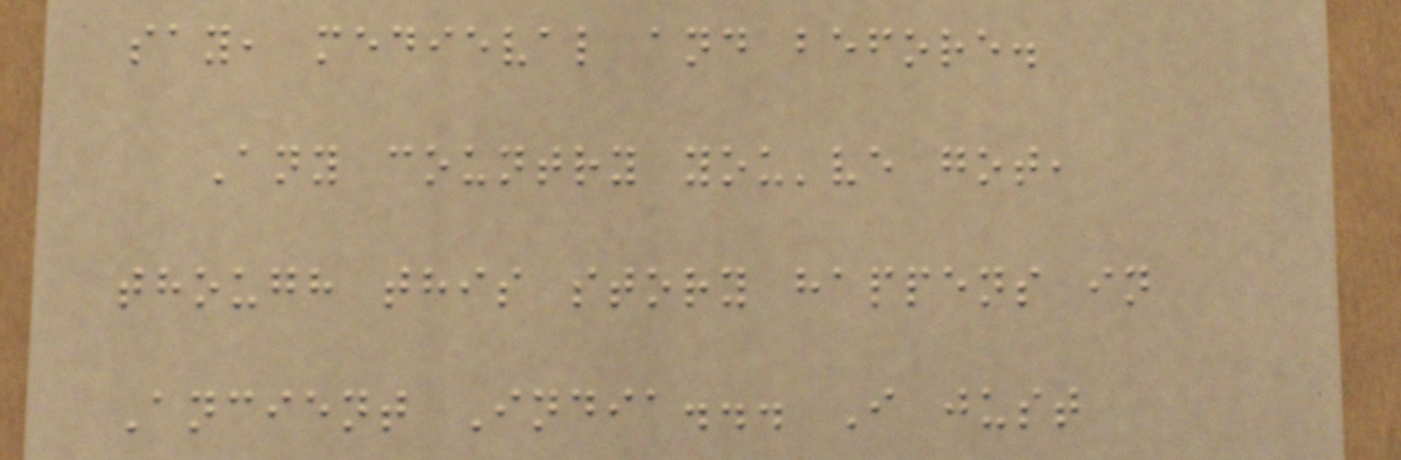say, medieval and before.
Any country you've got,
though this story happens in
Ancient India... I just
